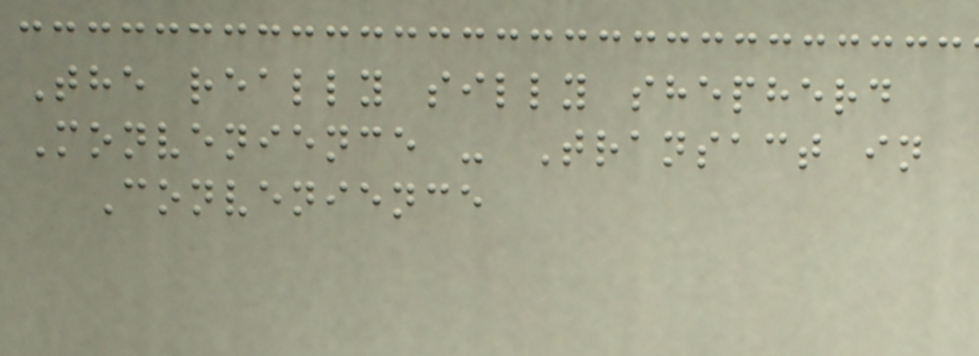The really silly shepherd
Monvenience - Transact in
Convenience
